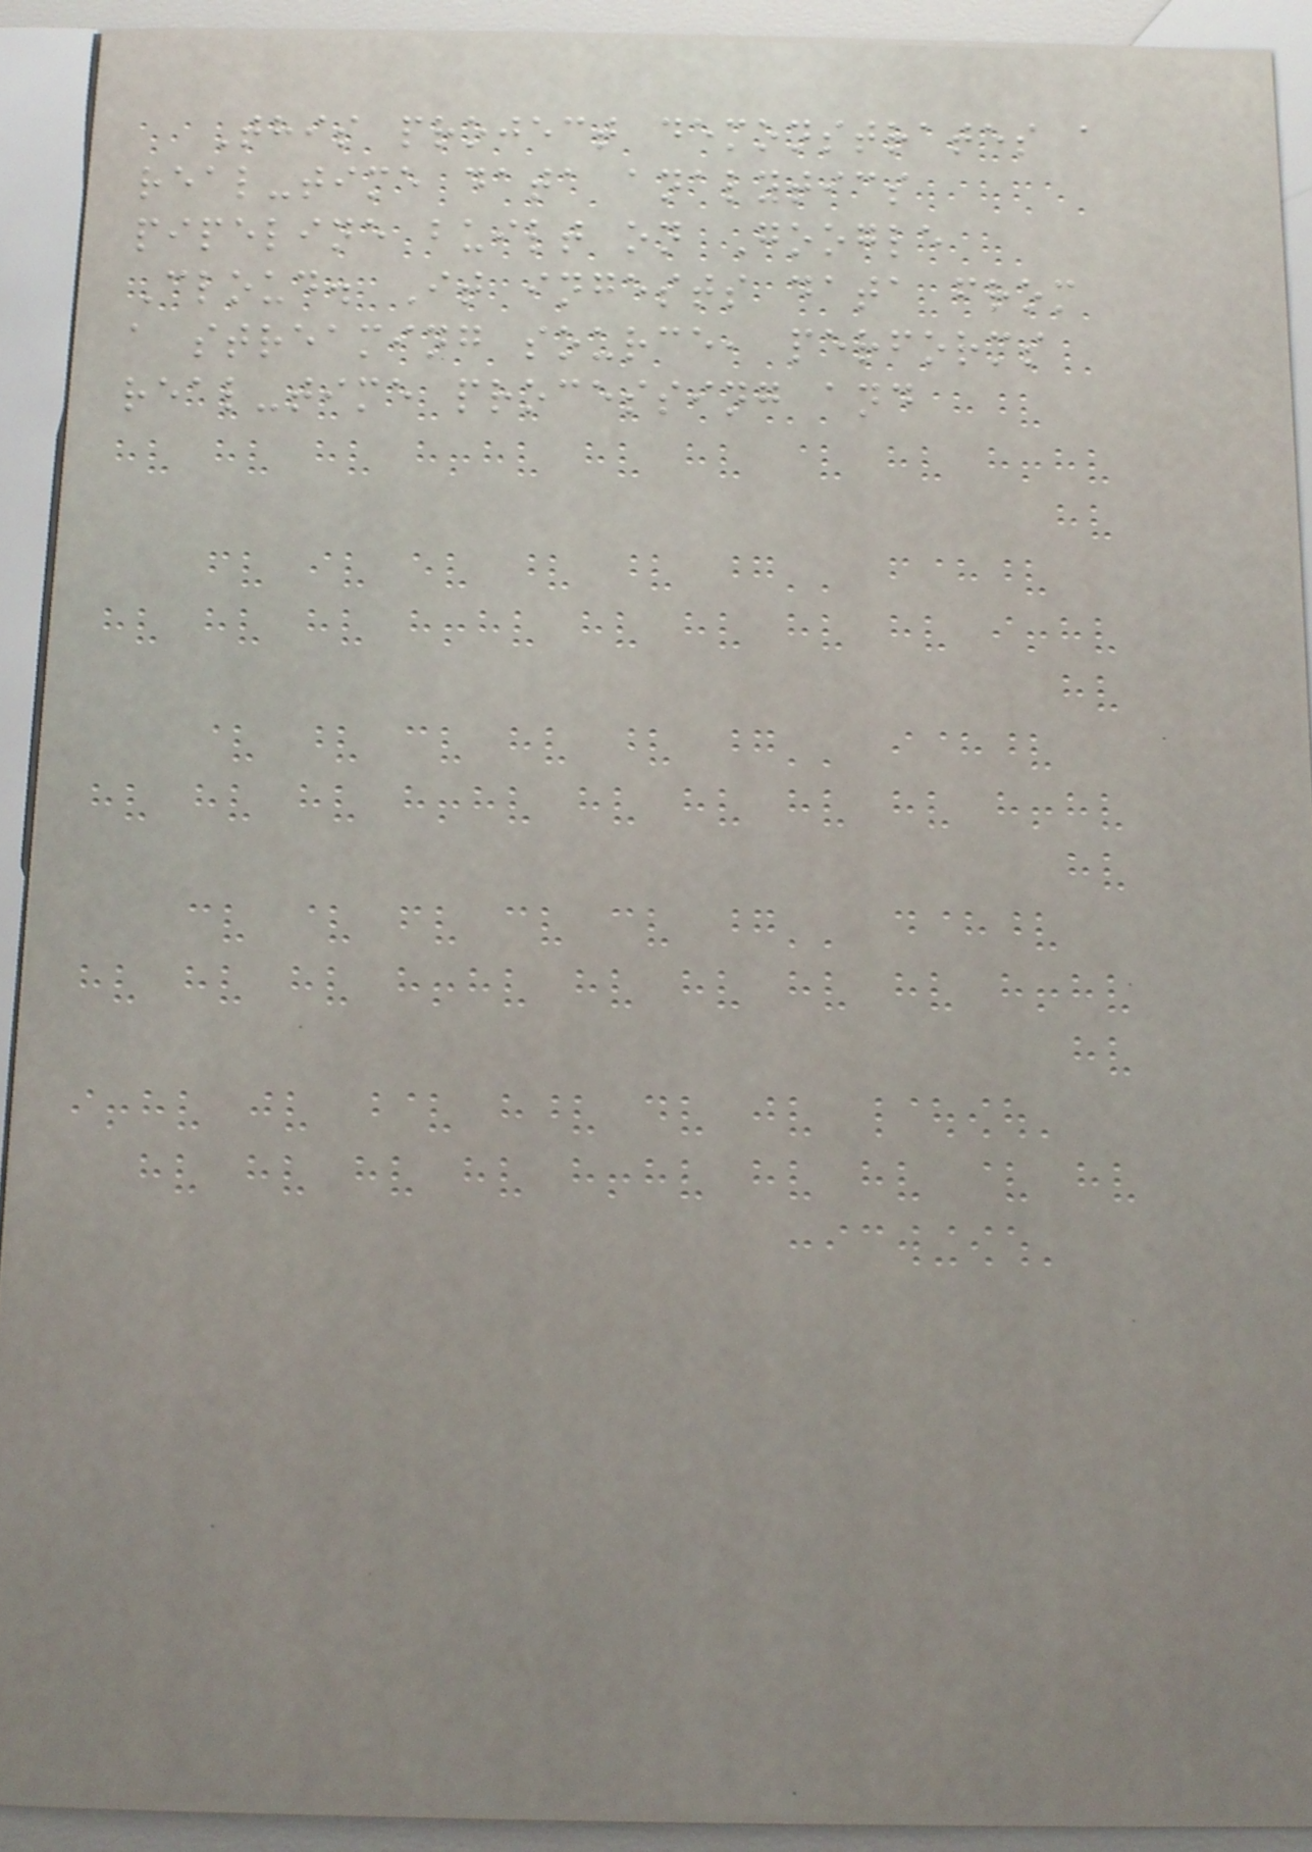This project demonstrates a
real-time data analytics
pipeline built on Google
Cloud. It ingests data from
a streaming source, performs
real-time processing and
